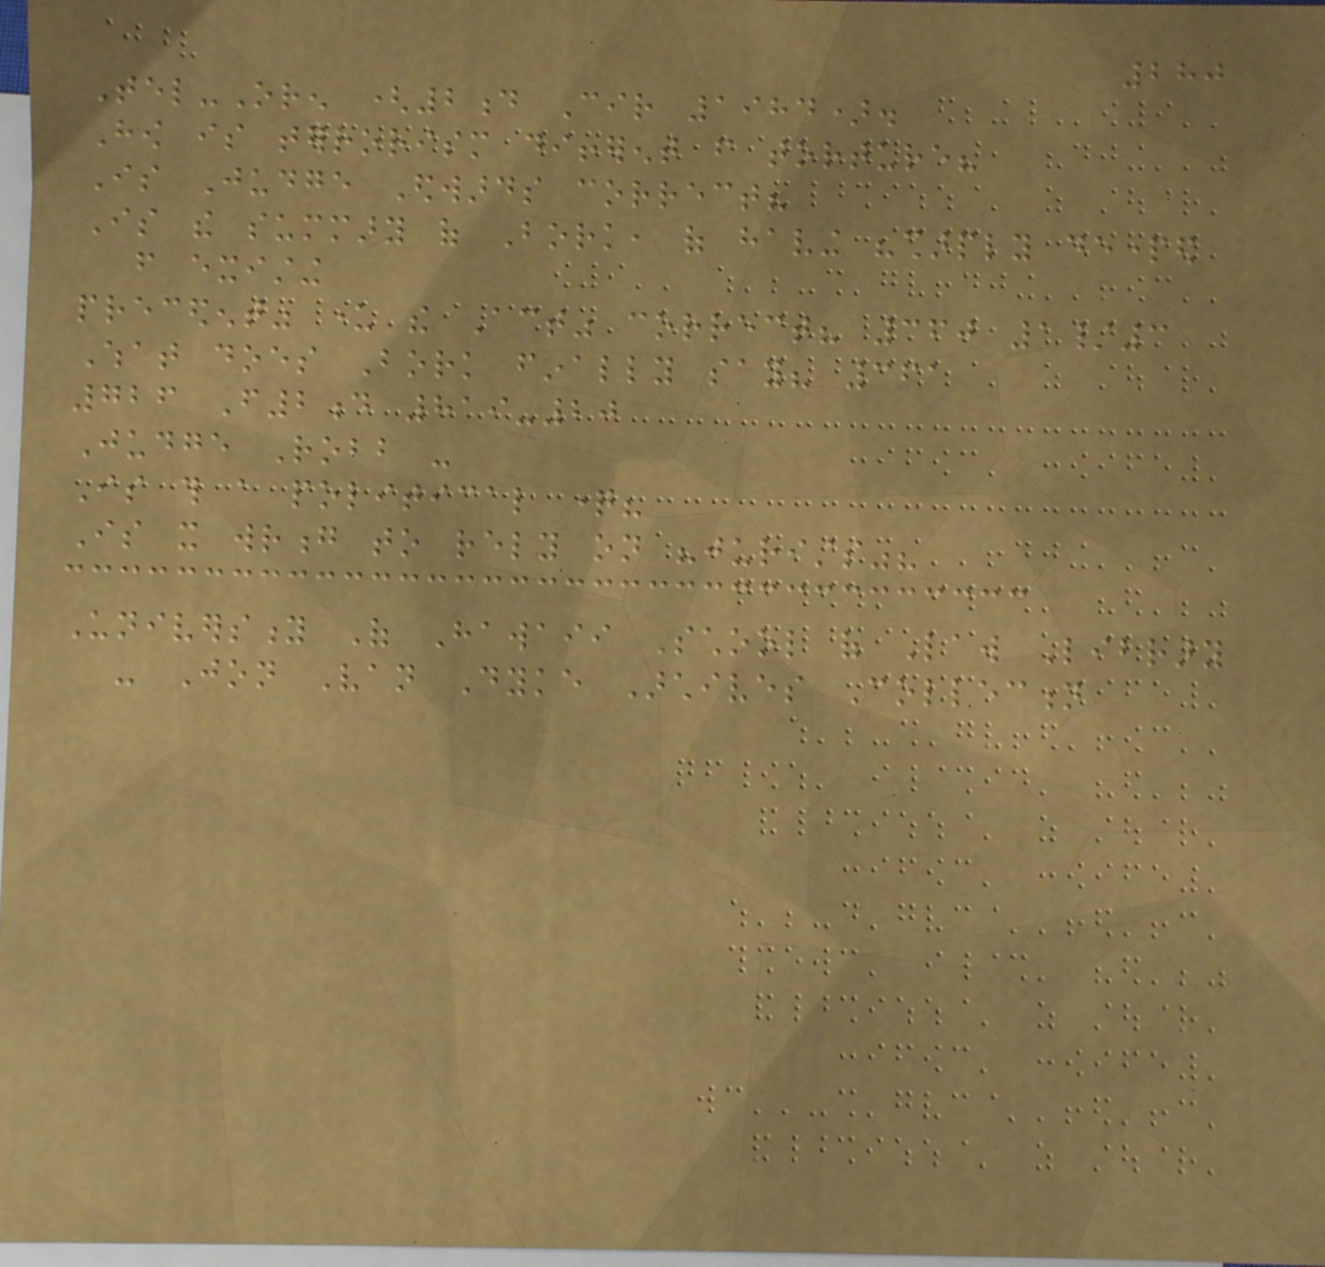280
Tel-Oren (2d Cir 1984).
How is terrorism different from torture?
Is Judge Edwards correct?
Is the summary of Bork, of having "sharply departed
from existing
precedent" under the Act" correct? 360 1/3
What does Bork finally say? 361
726 F2d 819-20
Judge Robb -
Is this a political question?
Is it wrong to rely on "jurists"?
University Of Hawaii School of Law Library
- Jon Van Dyke Archives Collection
